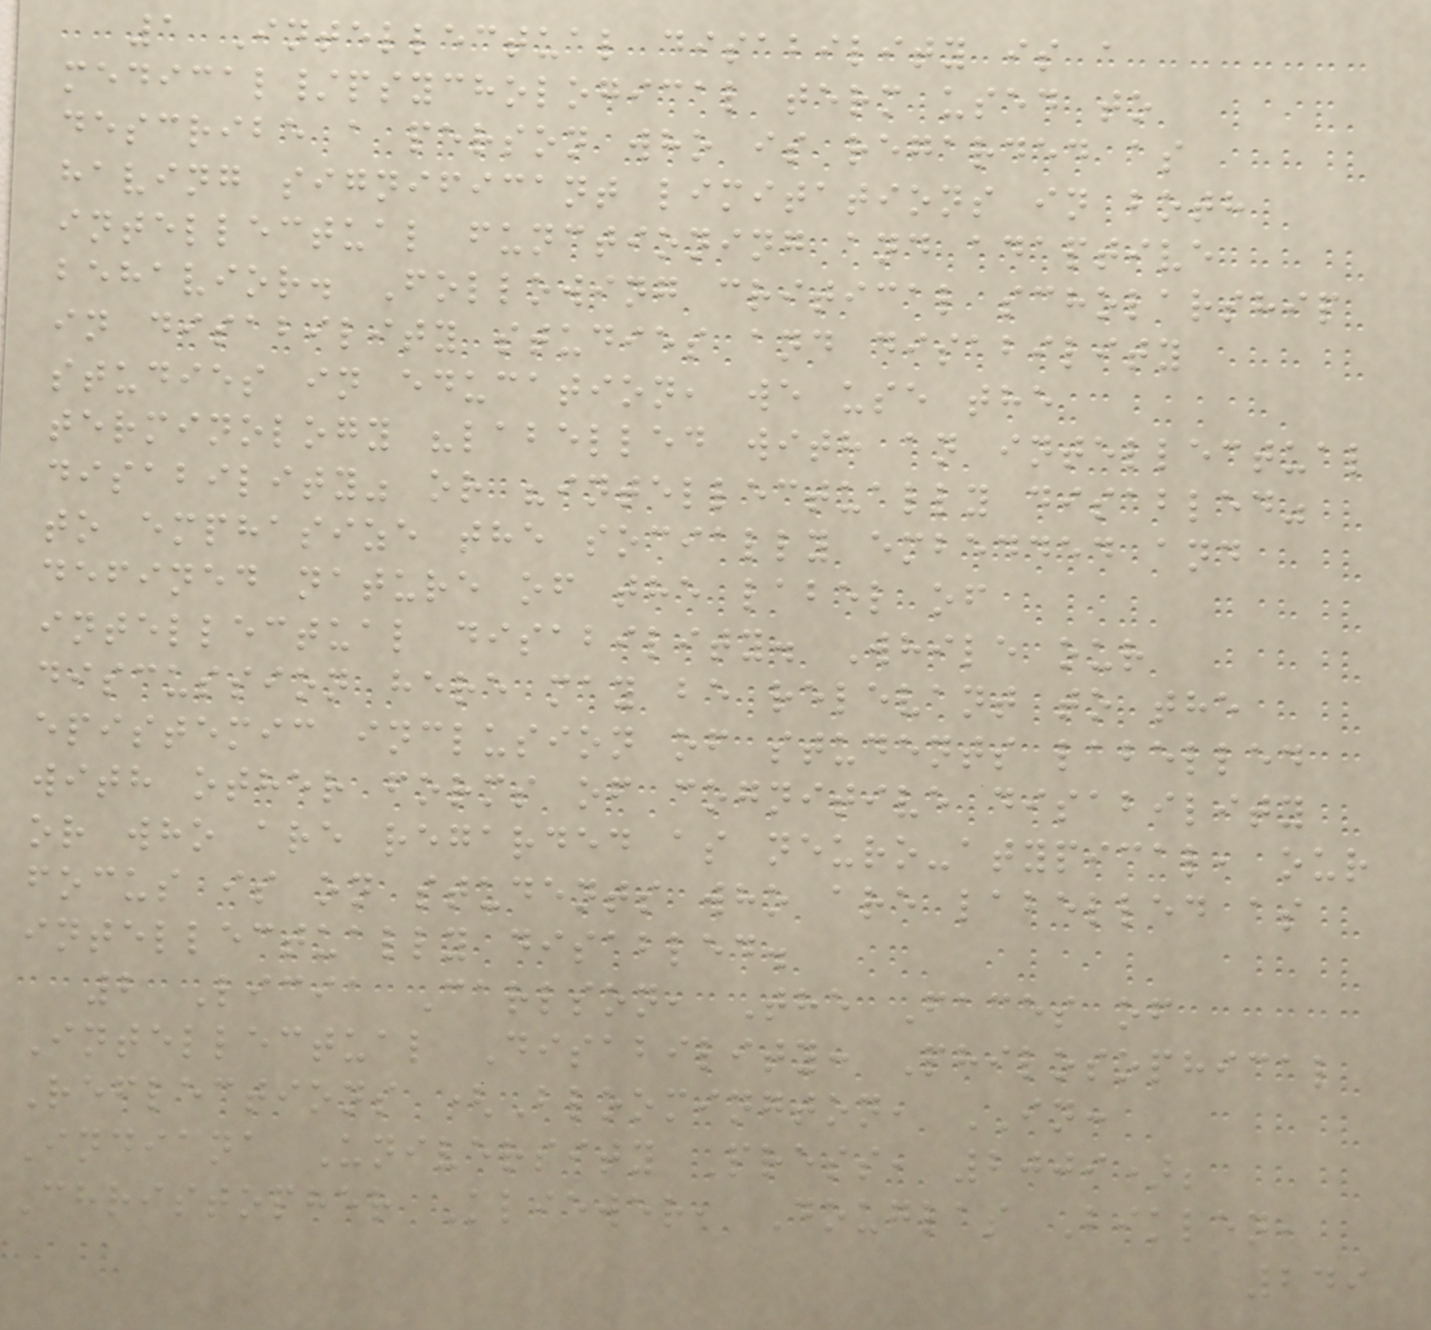1 Intellectual disability is a
medical/psychological term used to
describe a person who is regarded as
having significant limitations in both
intellectual functioning and adaptive
behavior. Following critical scholarship
in disability studies and disability
studies in education, we use the
terminology "labelled with an intellectual
disability" or "intellectually disabled"
to emphasize the socially embedded and
defined nature of the label of
intellectual disability. While our
discussion here may be relevant to the
epistemic inclusion of students labelled
with other forms of cognitive disability
or who are regarded as neuro-atypical, our
focus is on students who are labelled as
intellectually disabled.
2 Licia Carlson, The Faces of
Intellectual Disability: Philosophical
Reflections (Bloomington, IN:
Indiana University Press, 2009);
Christopher Kliewer, Douglas Biklen,
249
